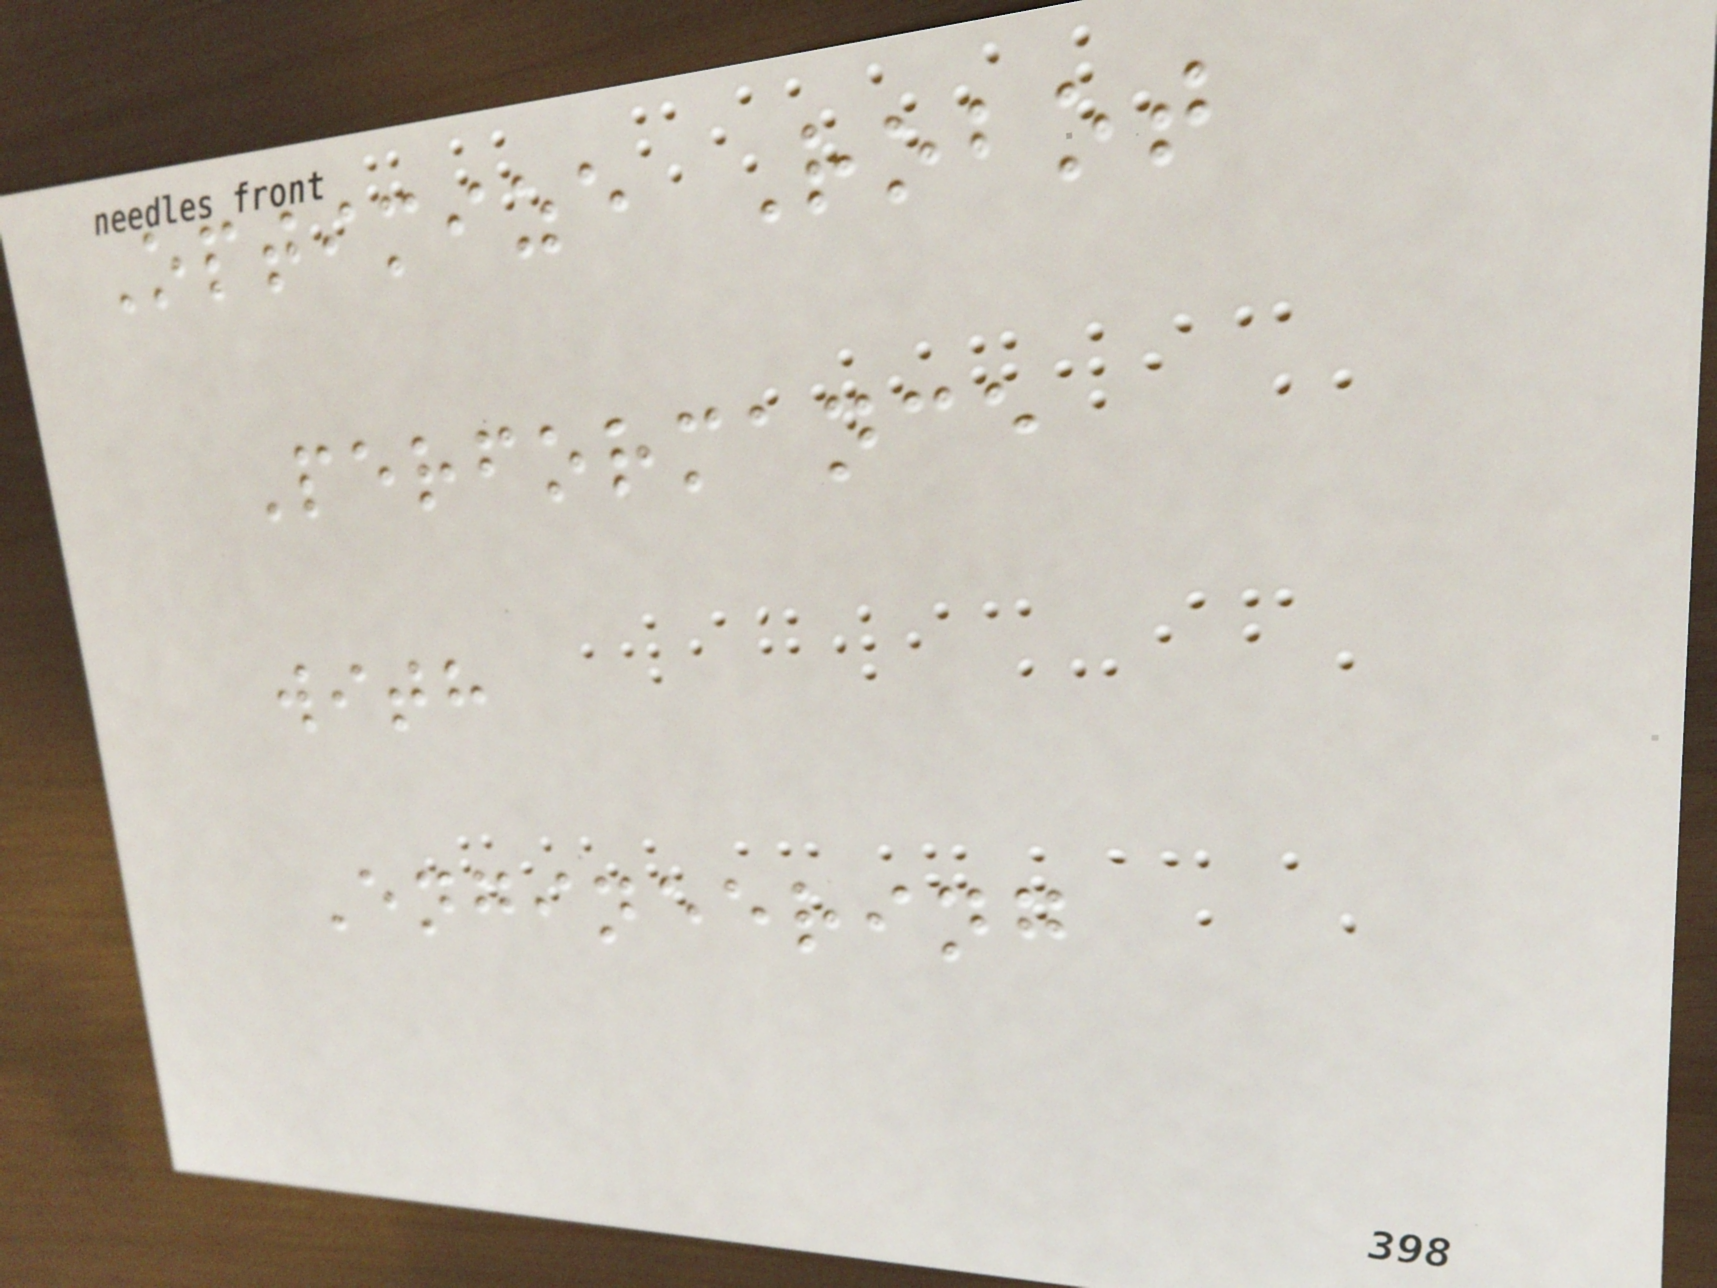Optimize Robot
Performance
with
Engineering
